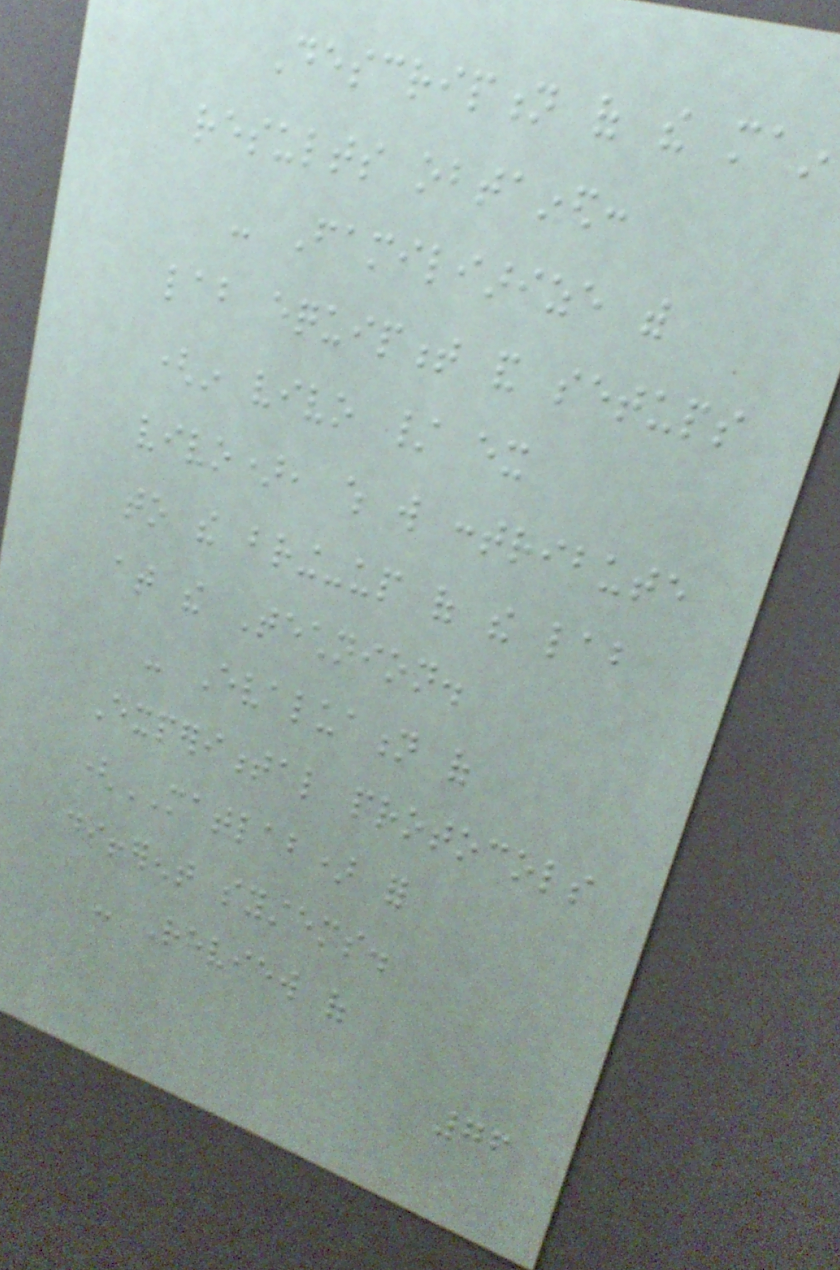Description of the main
results obtained:
- Familiarize with
lab equipment and setups
(in vivo / ex
vivo), which will contribute
to the bring-up of the lab
at the Technion.
- Evaluation of
Experimental protocols
(MATLAB) for
different systems.
- Review of
76
